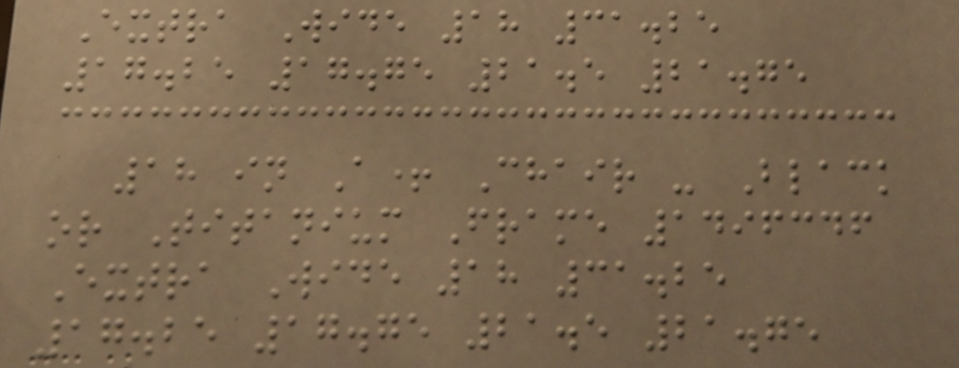Extra Wide 18 31.25
17.25 17.75 21.5 21.75
18 in A+ Chair - Black
or Titanium Frame 1496346
Extra Wide 18 31.25
17.25 17.75 21.5 21.75
